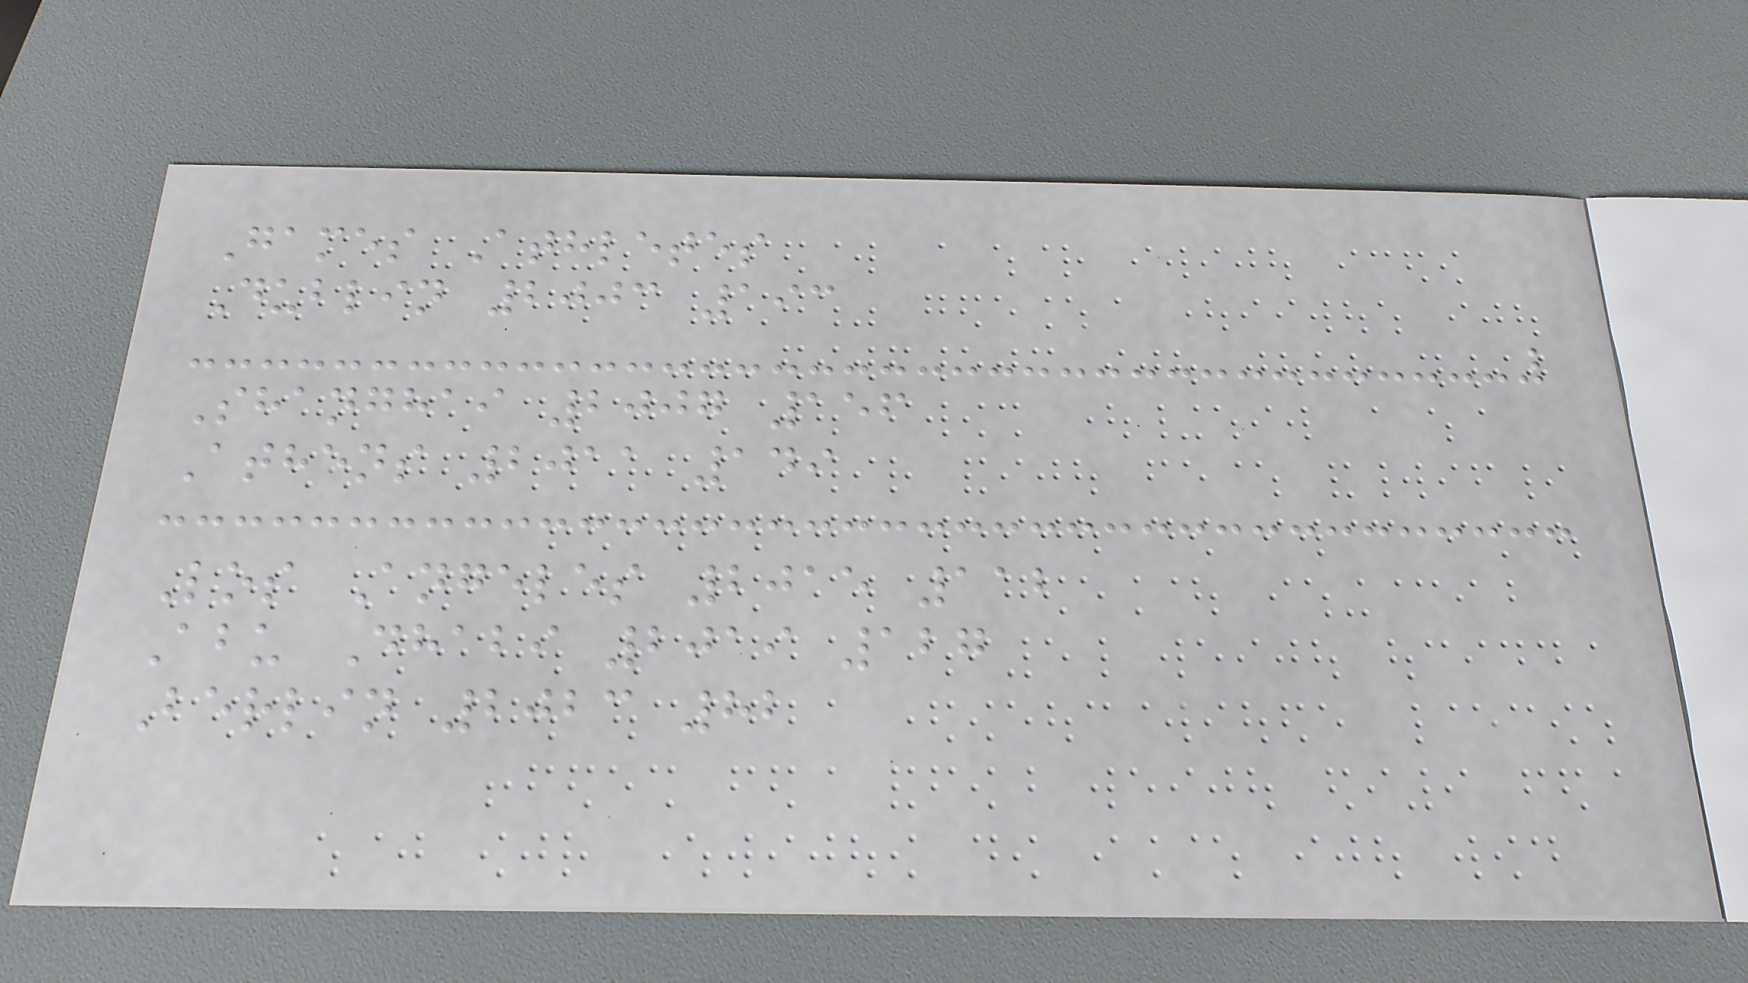Games Athletes
Dublin 2003 193
Shanghai 2007 156
Athens 2011 149
Los Angeles 2015 112
Abu Dhabi 2019 127
Berlin 2023 82
